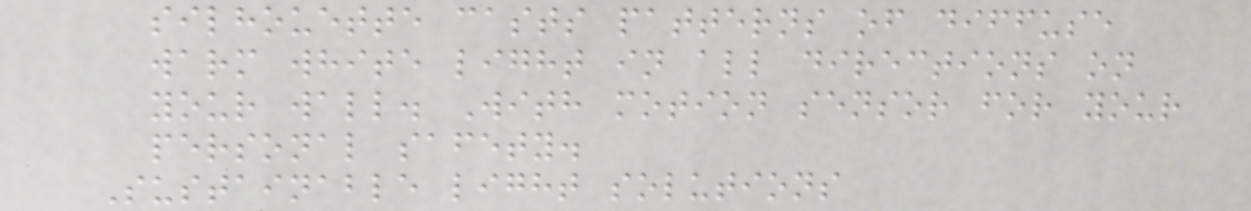silhouette casts patterns of diffuse
warm white light in all directions on
your wall. With motion sensor for your
personal safety.
Sustainable light solutions
